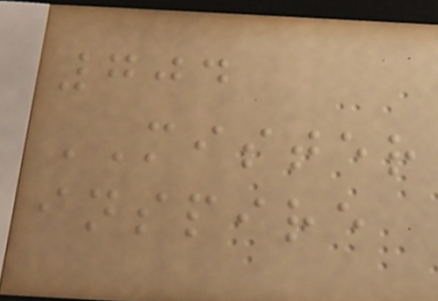704
MISTER
inspire
